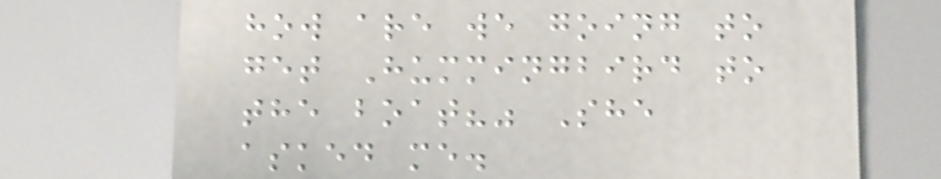how are we going to
get Hummingbird to
the boat?" She
asked me.
